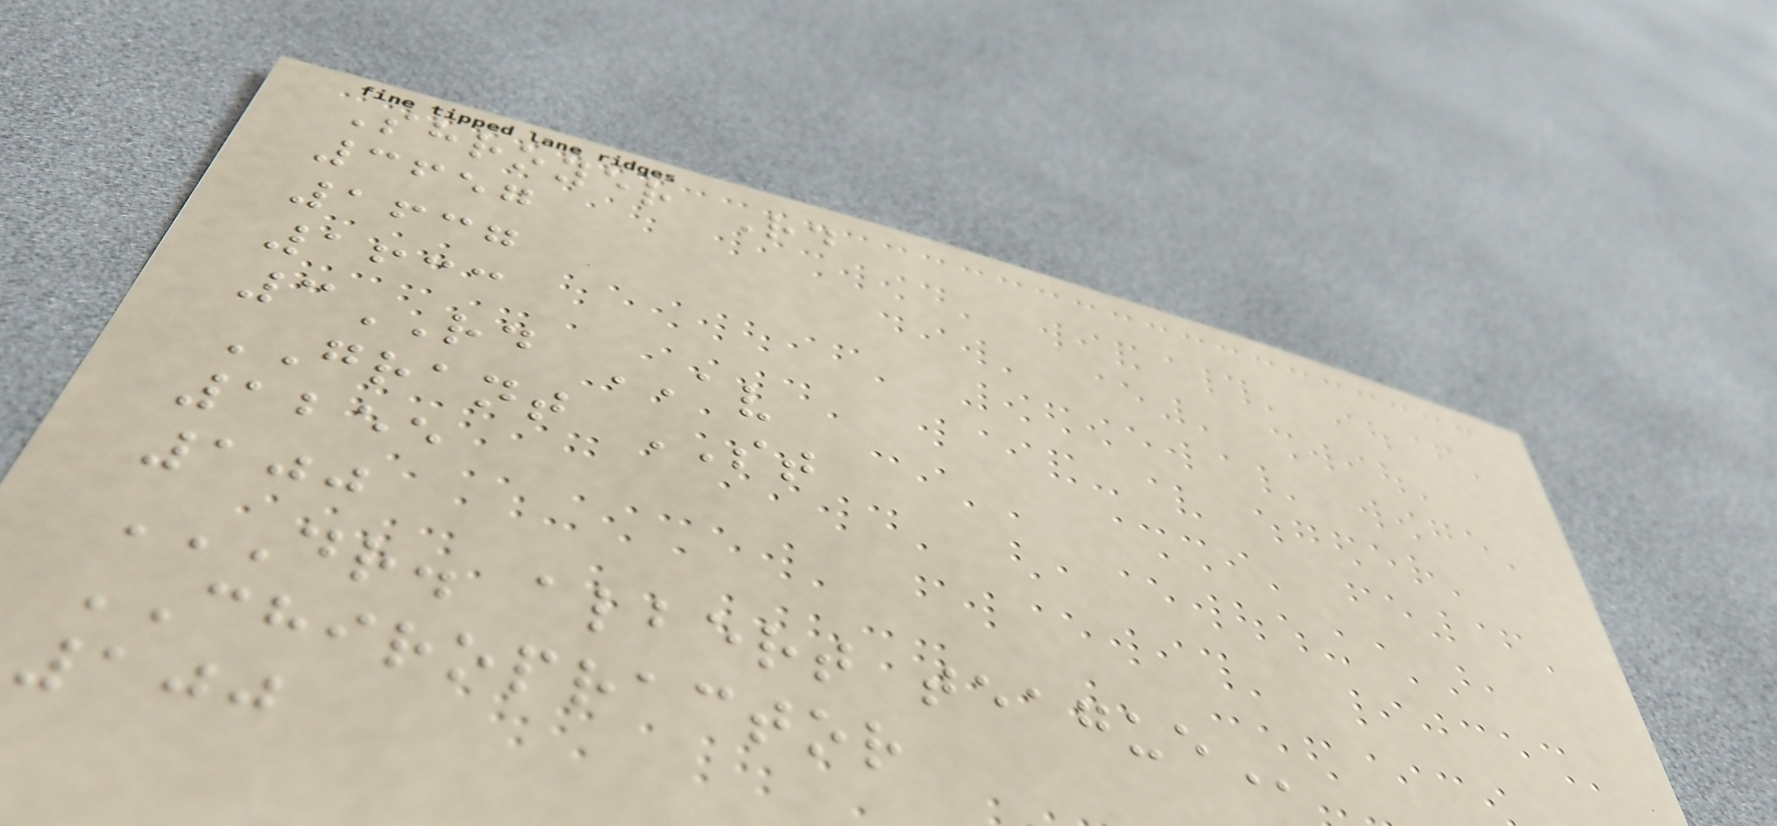Shroyer Rd
3657
1637
1633
3RD AV
GRANT ST
1255
100
DR. ALBERT TEAGUE
CHIROPRACTOR
100
